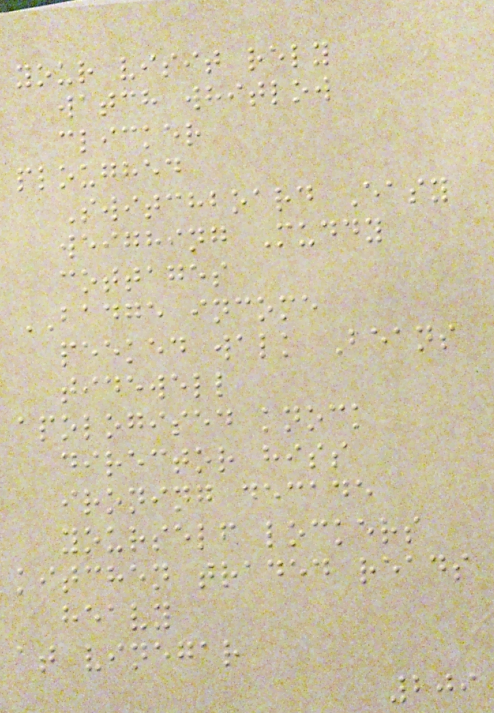your visit rely
watch whitlow
clicker
ploughed
Switchboard Easy
weighing Muddy
cottages
BADGE income
peeked walk Beans
tidewell
apologised knock
director hiss
ironing decade
yourself lockers
kitchen traded reads
heavy
at vinegar
209
